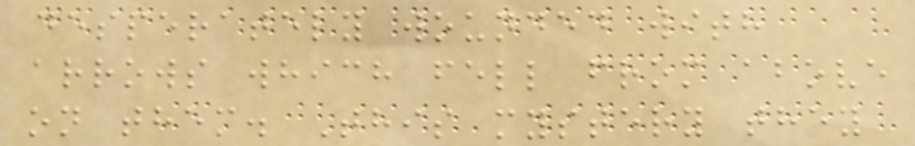desperately wounded with
arrows which fell from above
on them. This mystery they
